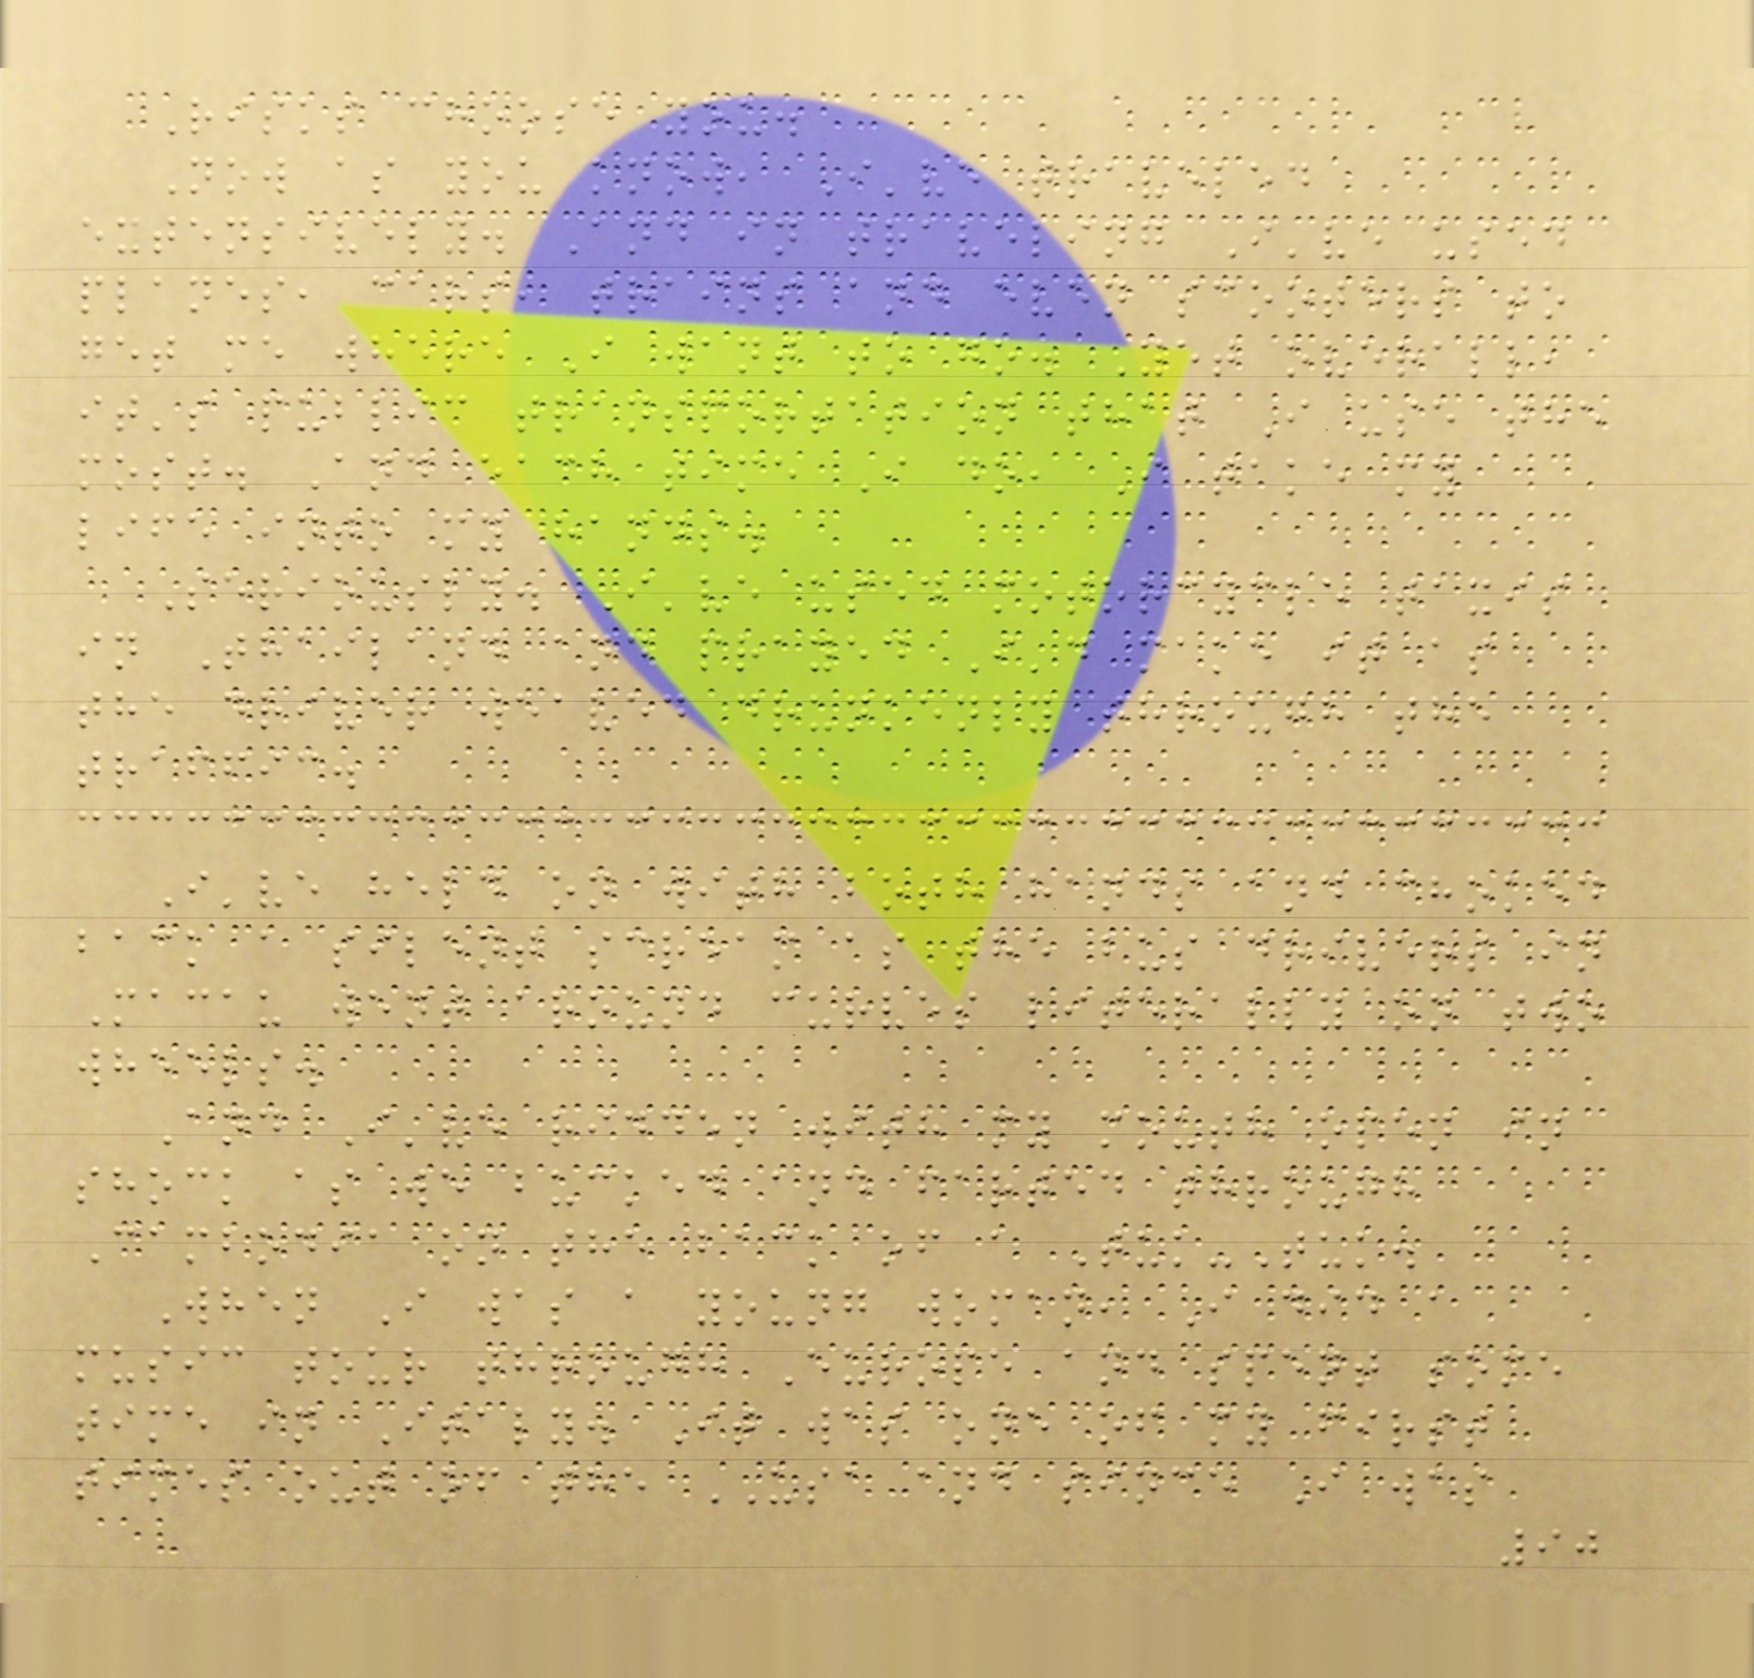Risks choose you.
Now as you know, I've traveled
extensively. And in traveling I've used
planes, cars, trains and even scooters to
get me where I want to go. Yet overall,
it's public transportation that I use the
most. And each time I do, I take my
life into my hands.
Seriously. I've used motorcycle taxis
in Thailand and prayed I'd make it as
the driver weaved drunkenly through the
traffic.
I've held on with both hands and choked
back a silent scream as the bus drivers in
Macau went around curves literally on two
wheels.
And I've ridden with my mouth open in
shock as we bucked and farted through
Cambodia on the back of a Tuk-Tuk.
When I was a young woman, I did a
music tour through Europe and spent some
time in Italy. It was one of my first
times out of the USA and since I was
90
